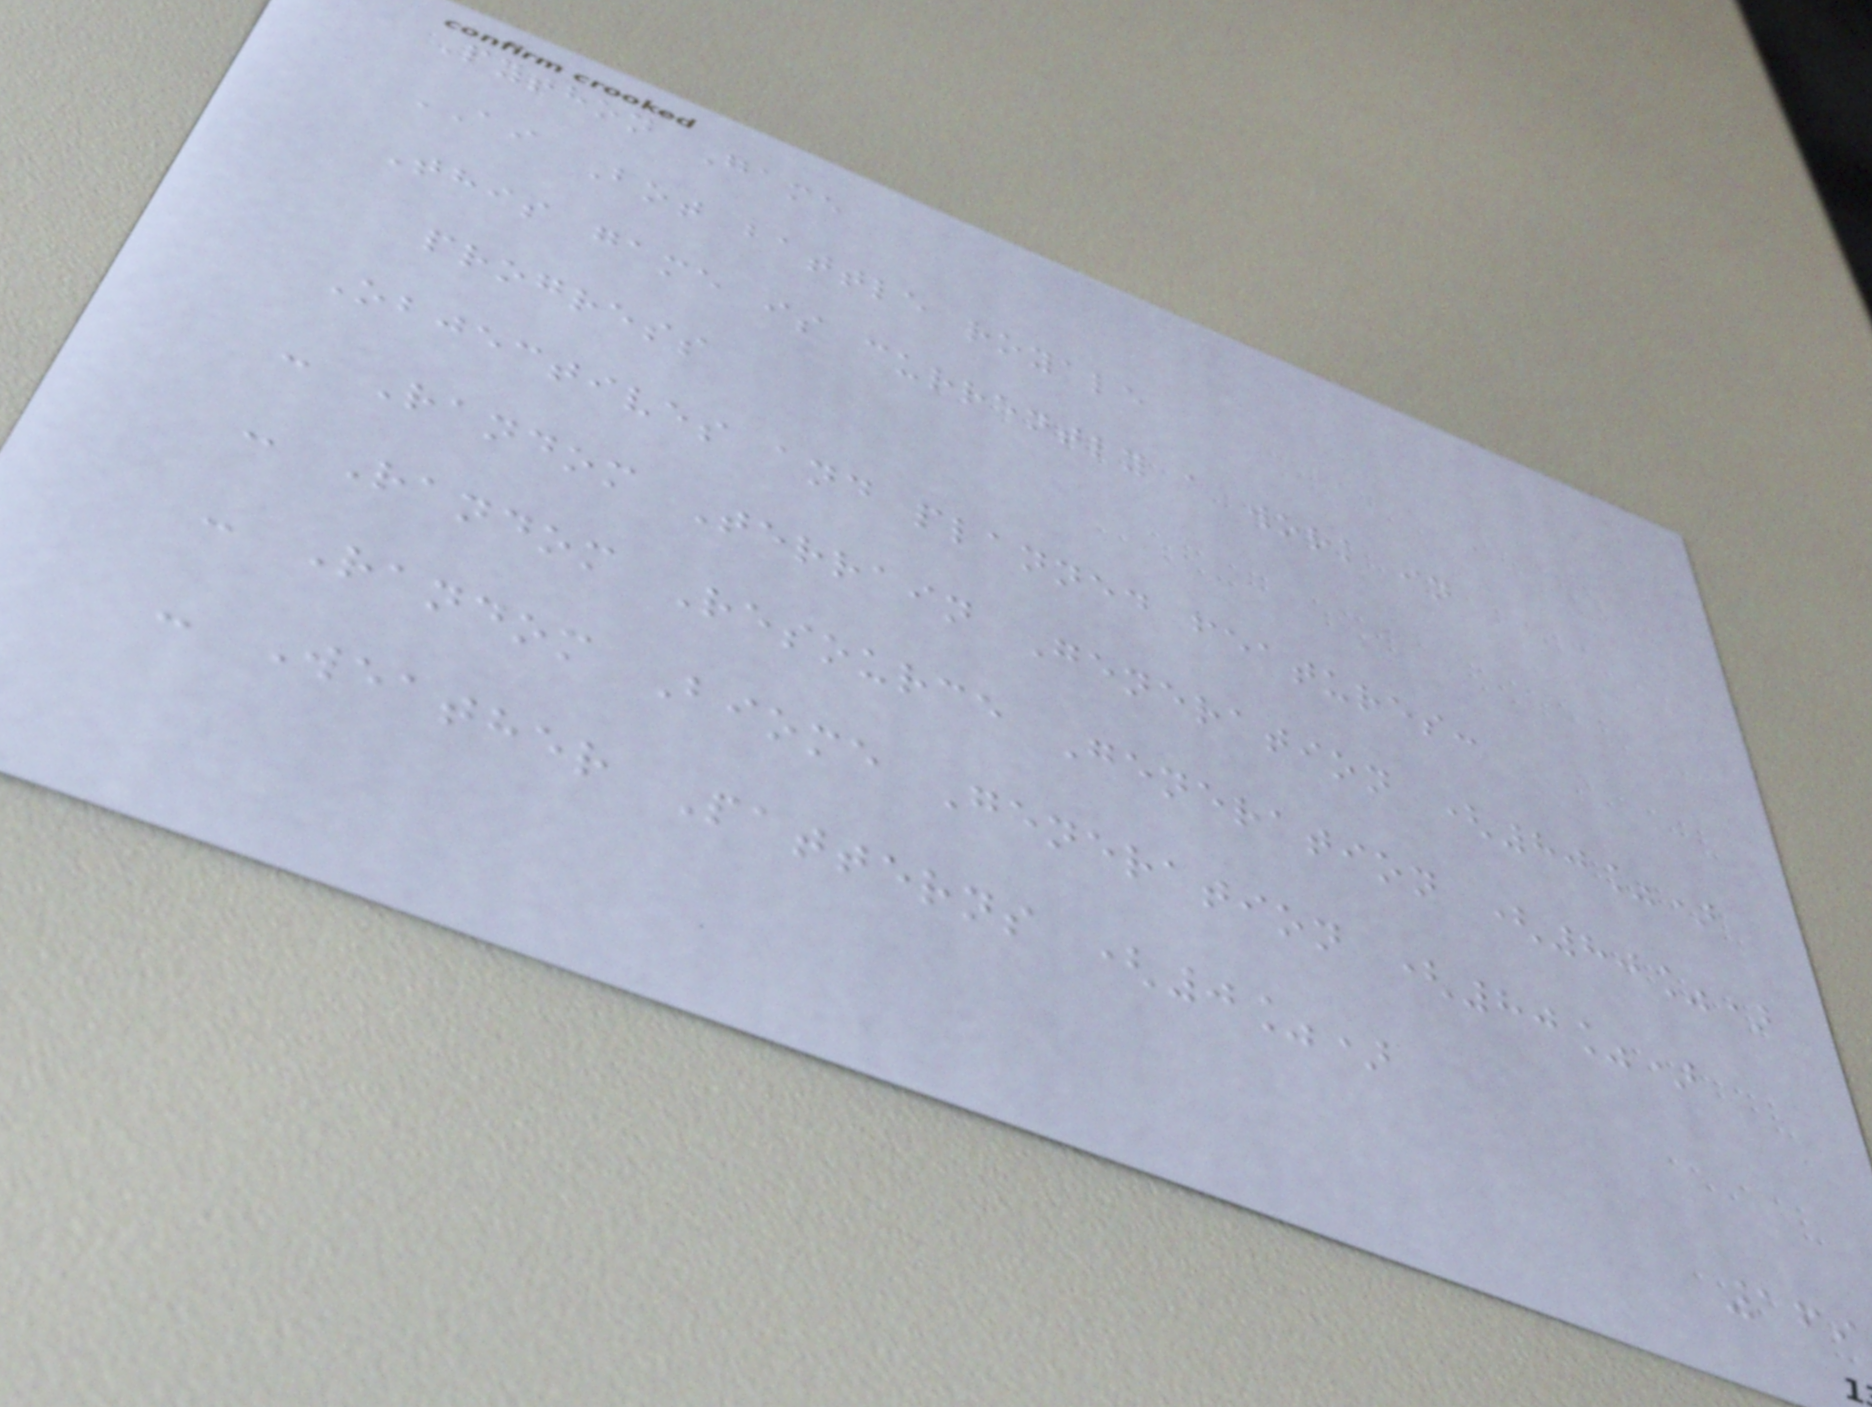Python Game
AI Bot battle royale
This game is currently a work in
progress
Objectives and planned features:
- Random Terrain Generation (80%)
- Random Resource Generation (80%)
- Random Biome Generation (80%)
- Weather Patterns (0%)
169
